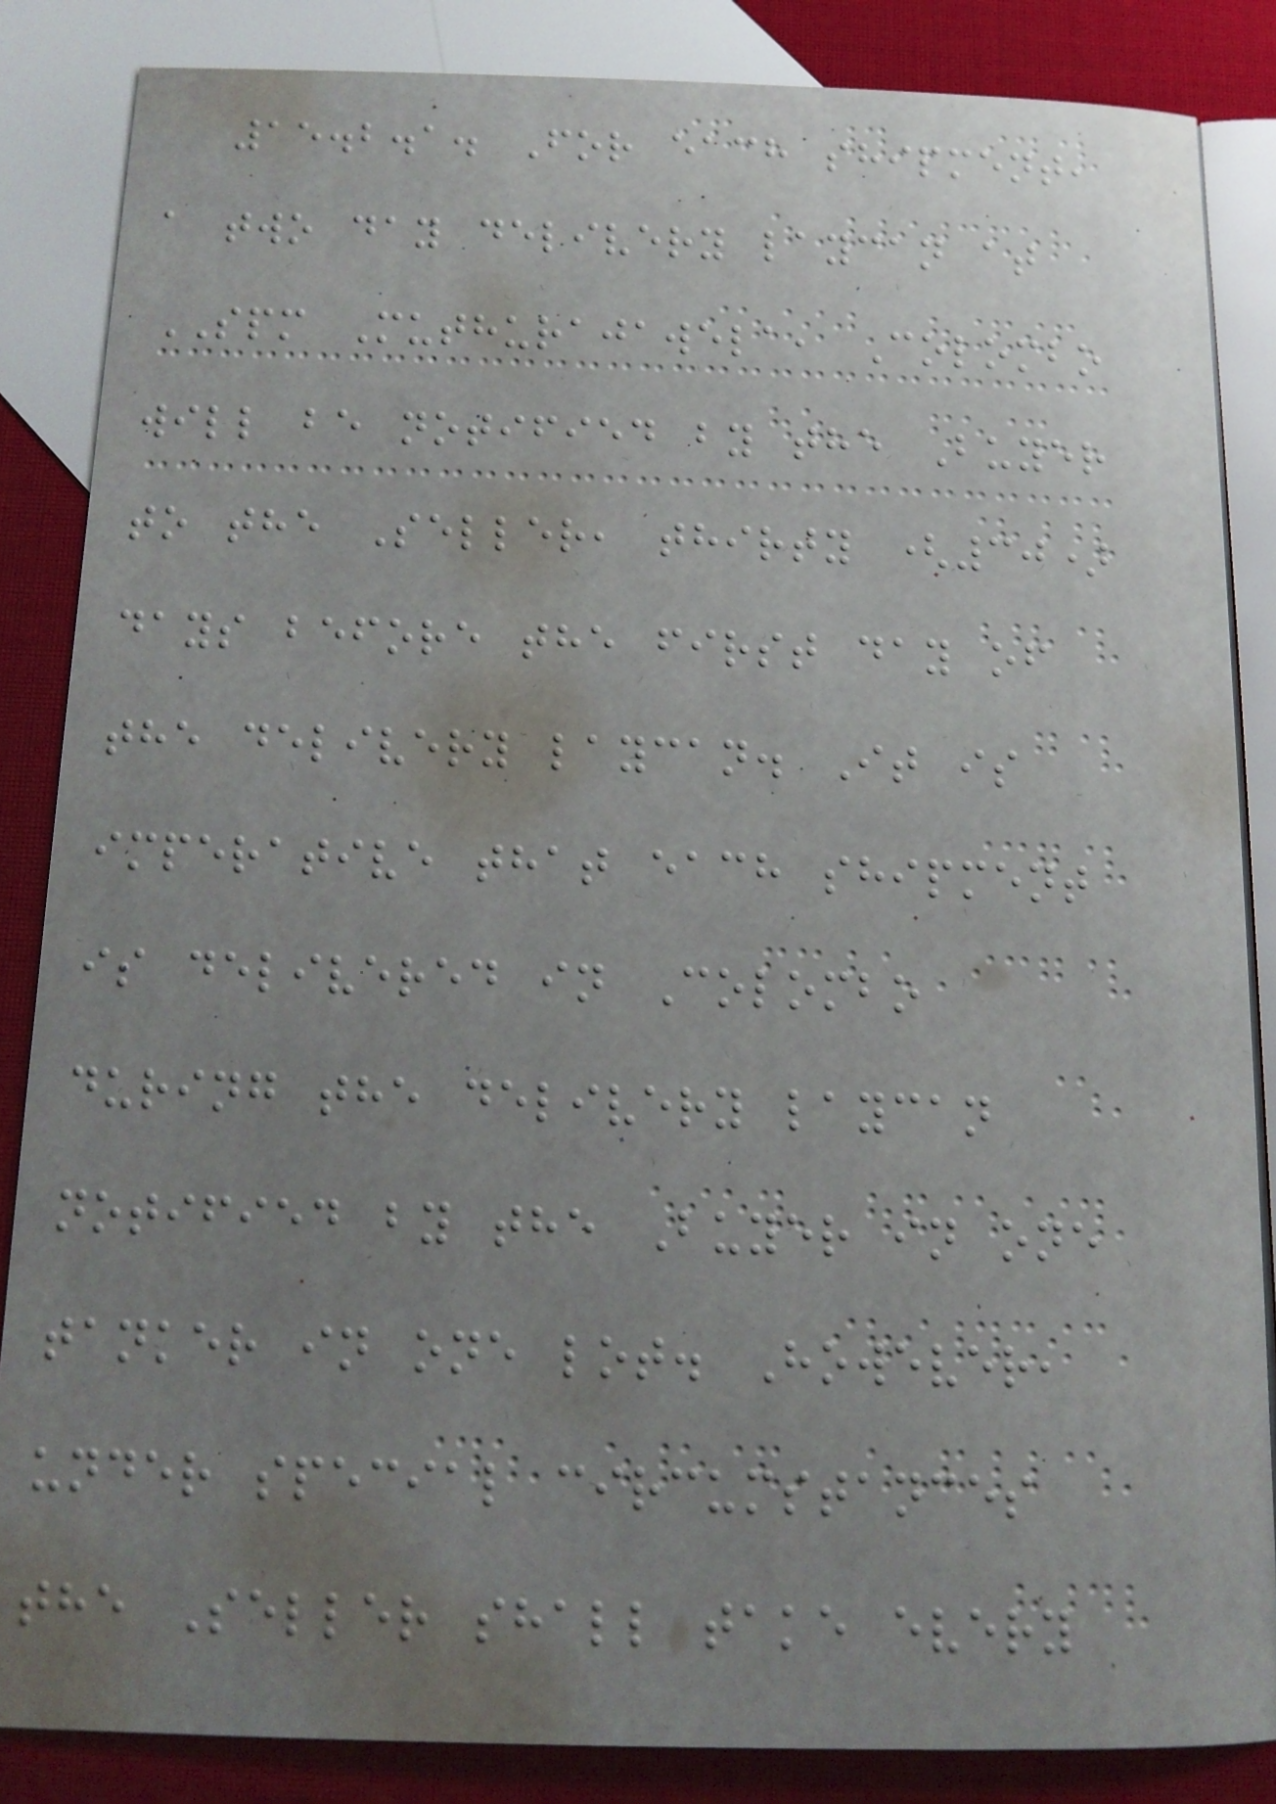15.2.1. For each shipment,
a two day delivery laycan at
SPM Muthurajawela, Colombo
will be notified by the Buyer
to the Seller, thirty (30)
days before the first day of
the delivery laycan. It is
imperative that each shipment
is delivered in Colombo
during the delivery laycan
notified by the Buyer in one
tanker in one lot. However,
under special circumstances
the Seller shall take every
